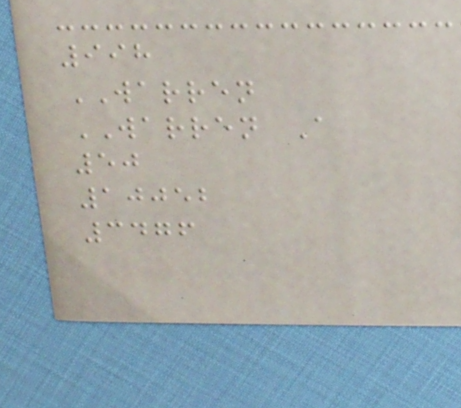998
WARREN
WARREN A
50
10052
3476
